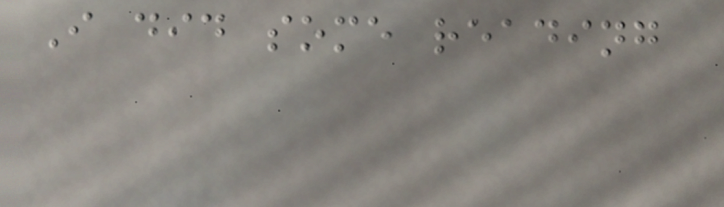I did some reading
